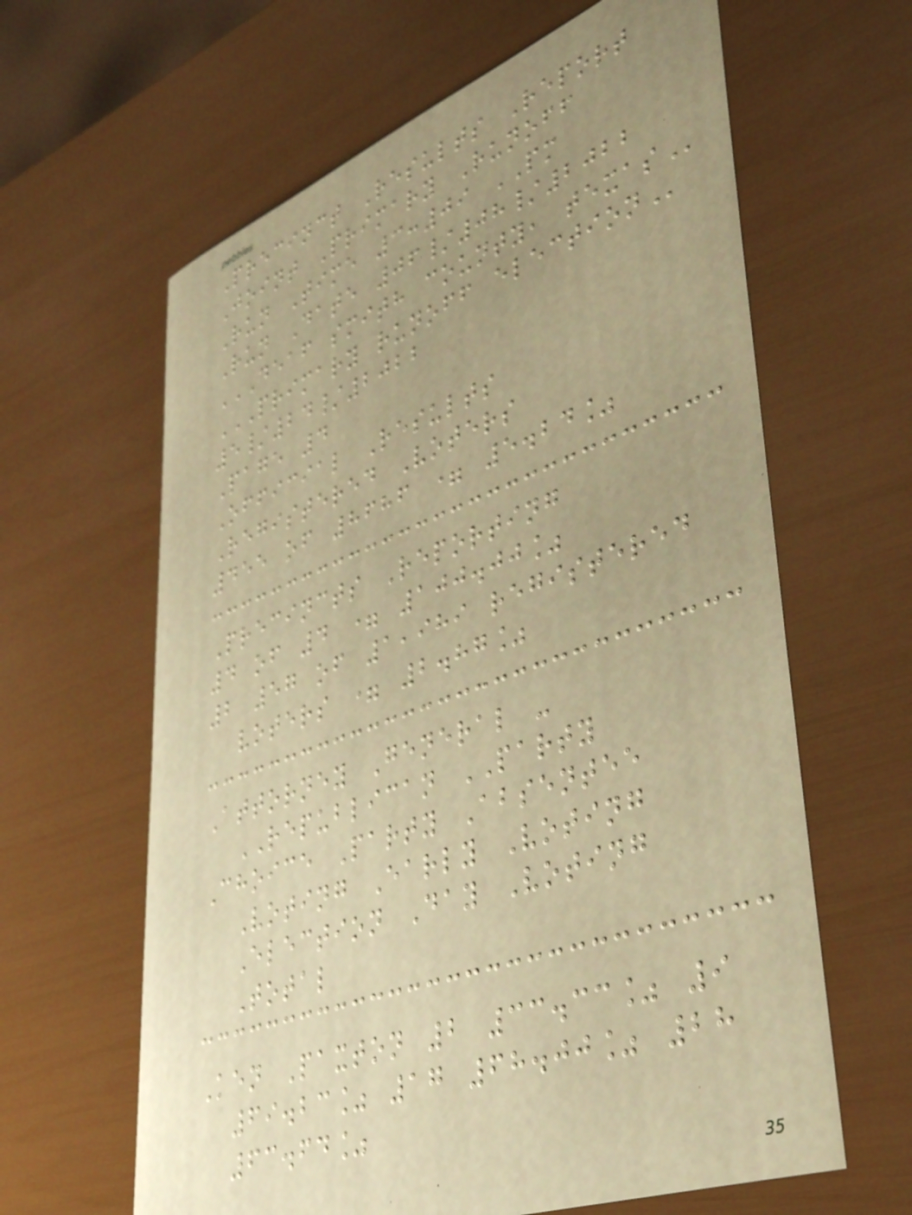Precinct Results Report
Joint Primary Runoff
Run Time 3:09 PM
Run Date 06/08/2022
DEAF SMITH COUNTY, TEXAS
PRIMARY RUNOFF ELECTION
5/24/2022
Page 4
Official Results
Registered Voters
455 of 8686 = 5.24%
Precincts Reporting
4 of 4 = 100.00%
2 57 of 1,989 registered
voters = 2.87%
Attorney General -
REPUBLICAN PARTY
Choice Party Absentee
Voting Early Voting
Election Day Voting
Total
Ken Paxton 2 33.33% 9
69.23% 17 68.00% 28
63.64%
